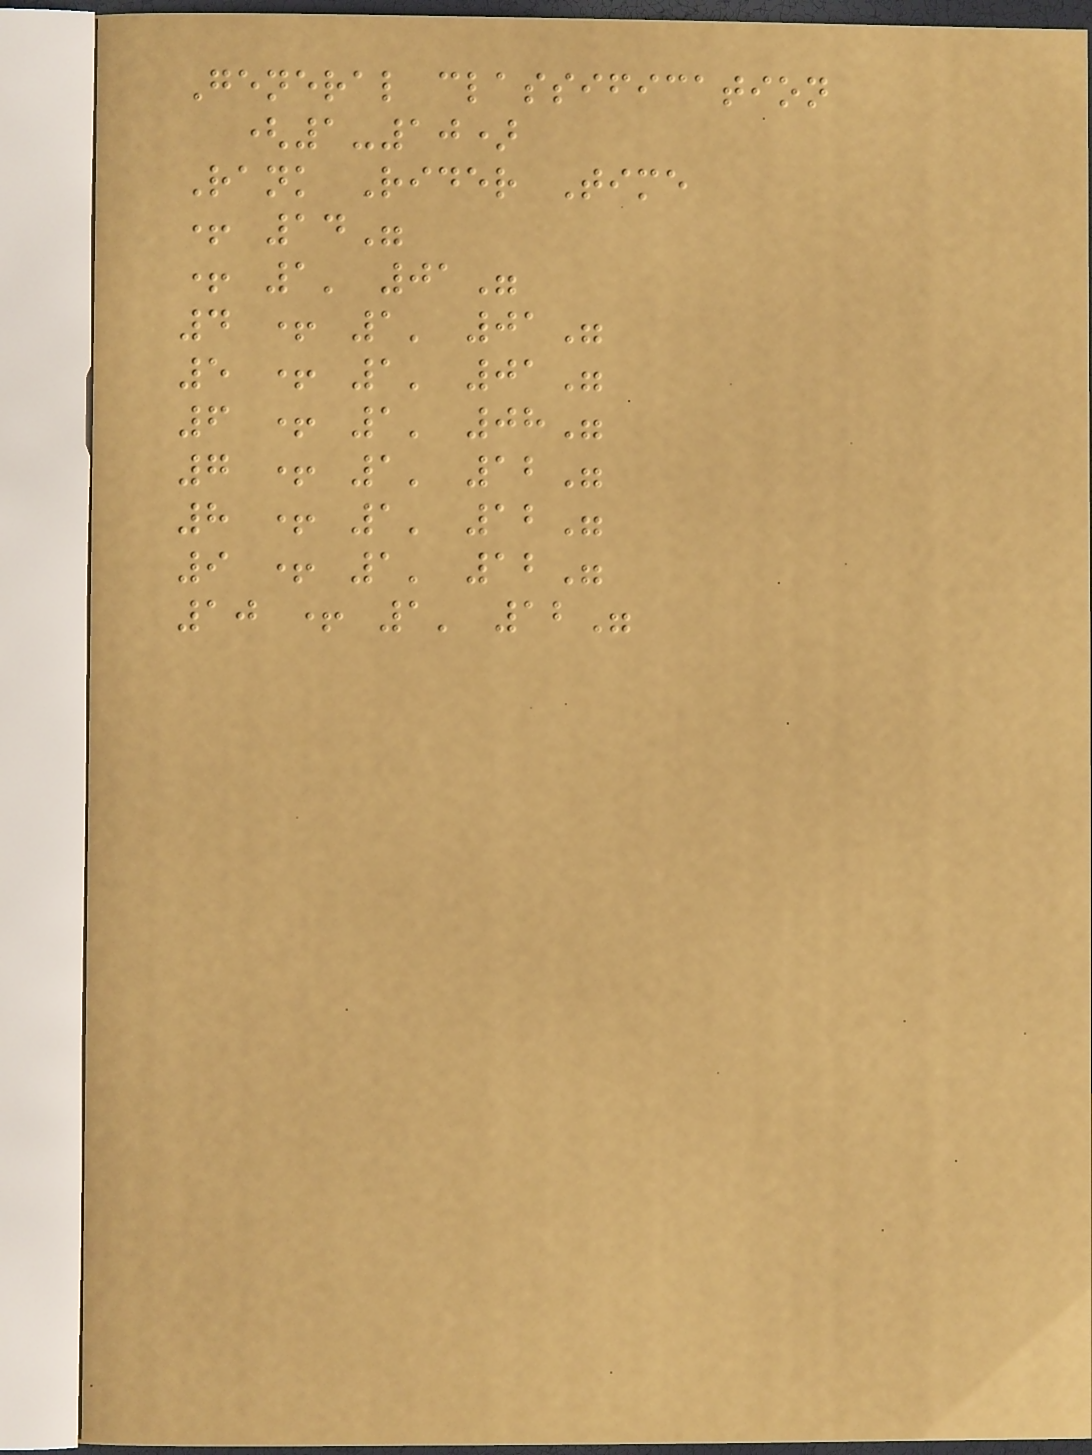General classification
(1-10)
Rank Rider Time
+ 14"
+ 1' 01"
4 + 1' 01"
5 + 1' 01"
6 + 1' 08"
7 + 1' 12"
8 + 1' 12"
9 + 1' 12"
10 + 1' 12"
